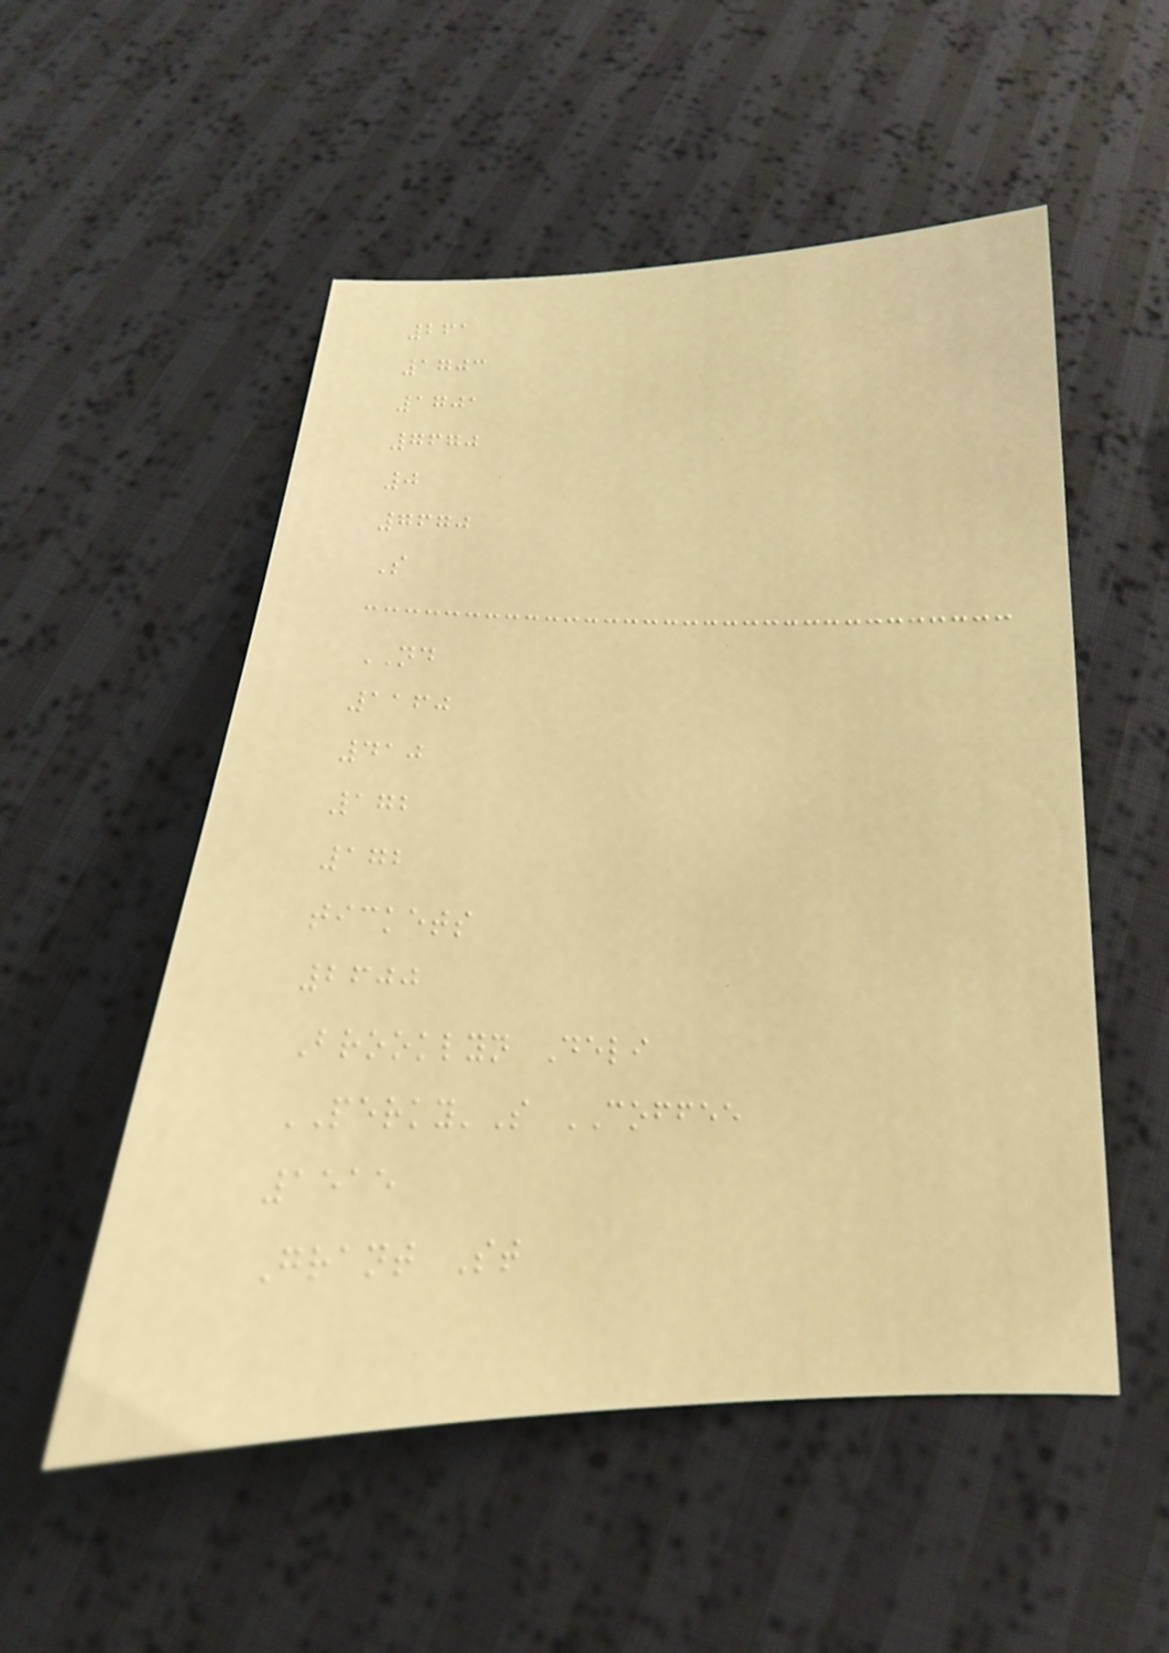261
1703
1701
7670
0
7670
S
ND
1160
410
172
172
tickets
2600
Brooklyn Deli
PERKY'S COFFEE
1515
Grant St
